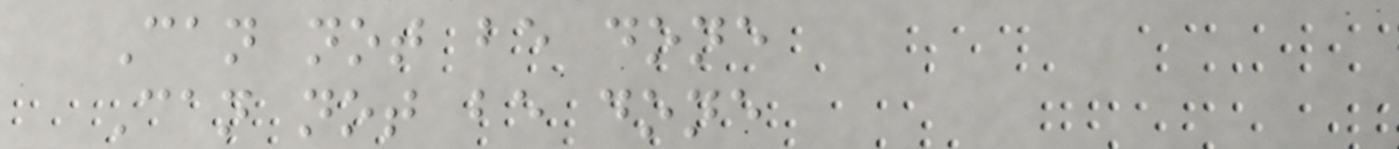Can not be done
Can not be done
